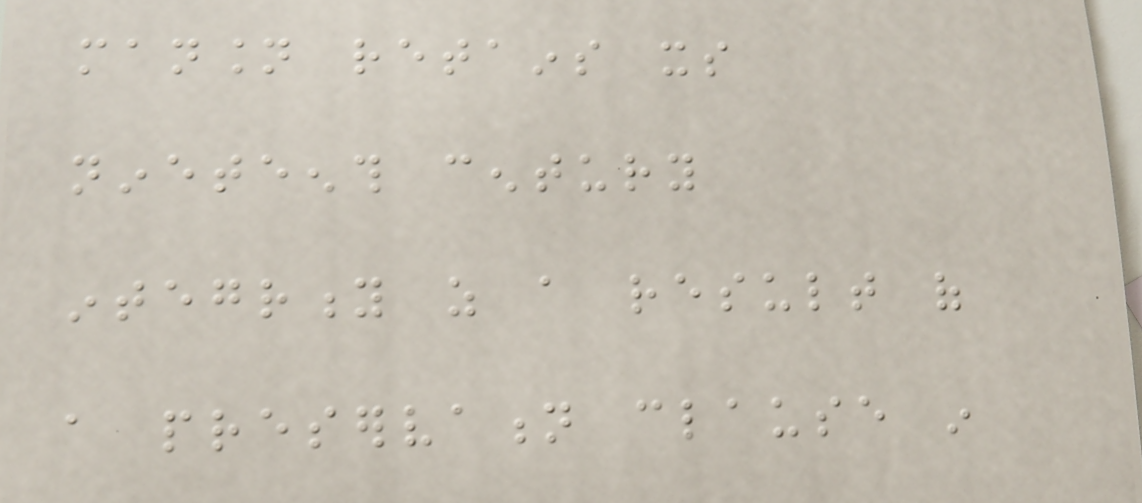mansion retains its
nineteenth century
integrity as a result of
a preservation clause in
